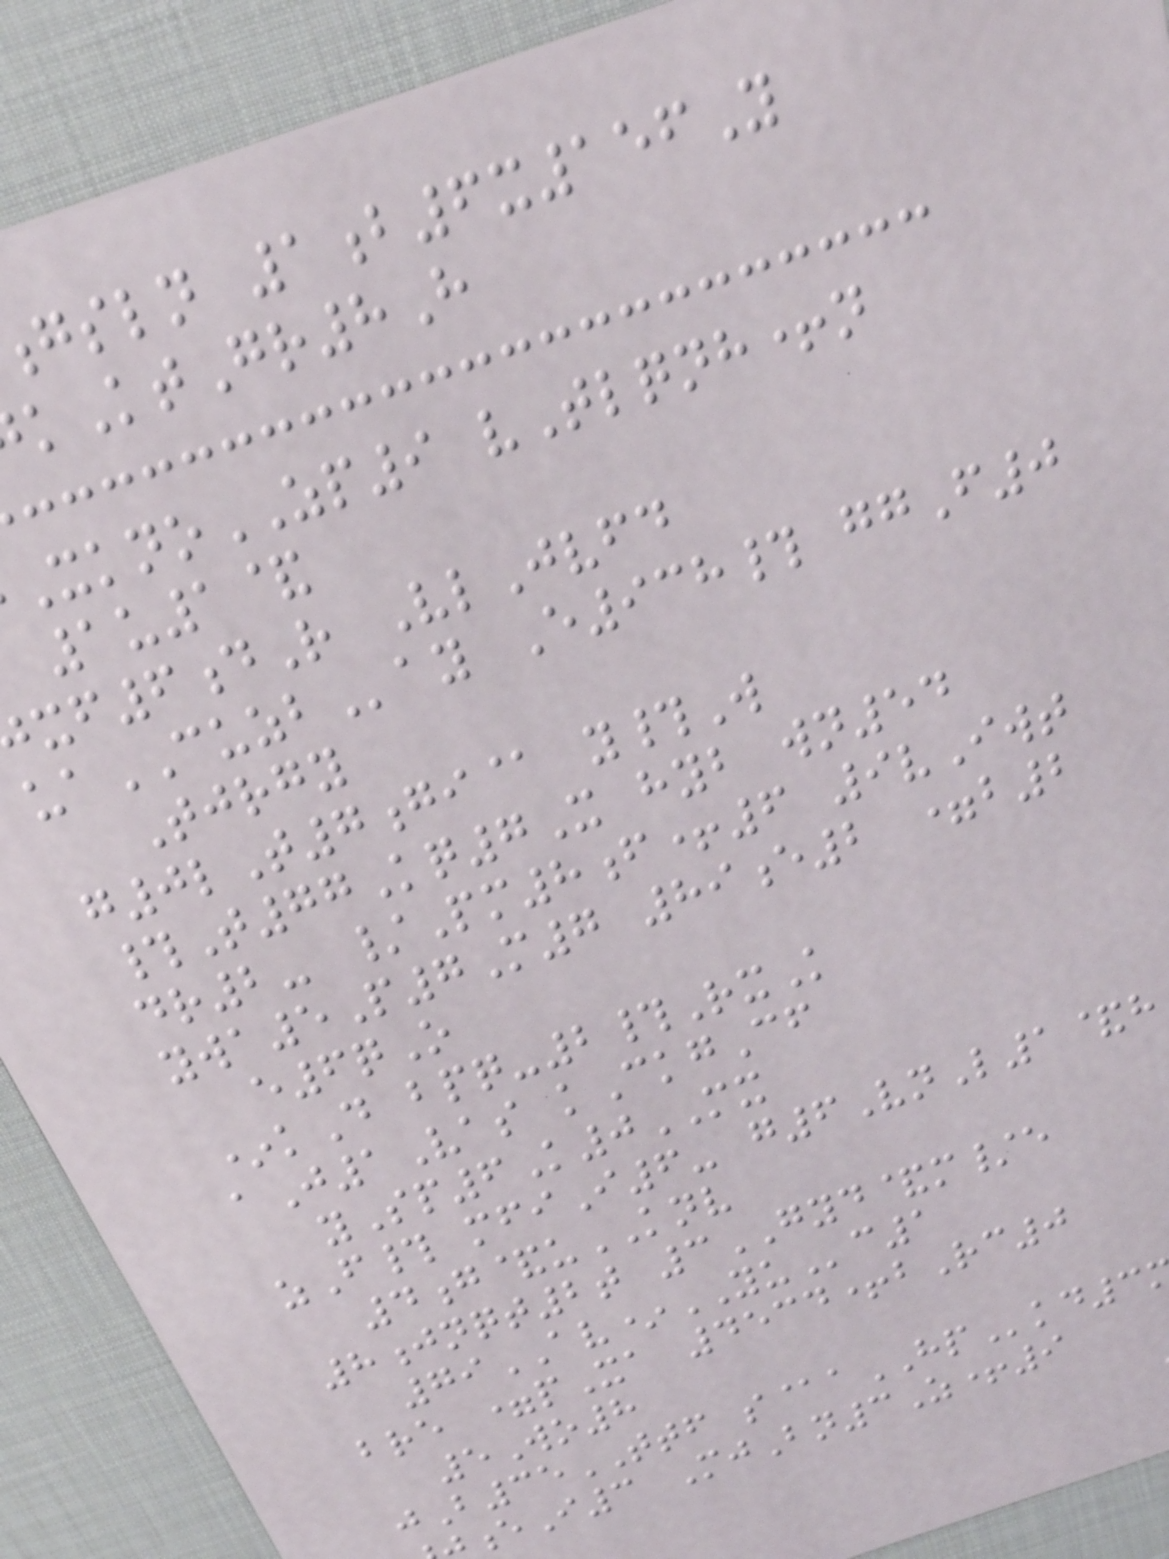gsln 1b6x156Y
kKtGr8H
XknoZP9 vTlqnh+n
1u1&
xf6dR VlJvfd
uaCUZBay E938# ggF0
Tjrgy
g0lT7gi@ y#W
#T77Kq7X hyb wn54
dr2- /Pm8f+6 9vIwt
ywa5P7M7 89e2 =b2
e6qO
*kD bpq-2#RxK
aJ1Vas kCkgCf
ySp6K0MX
zF# mfiI6- g6VnL1&h
4g&uKNV
8jnqt2t 3GYD&m/e
79AV*YUc1
bre =pXa 4534+bRc0
5Wo8
jB35TTF s@aHPkd3
eI3 MjBn3Z+9
